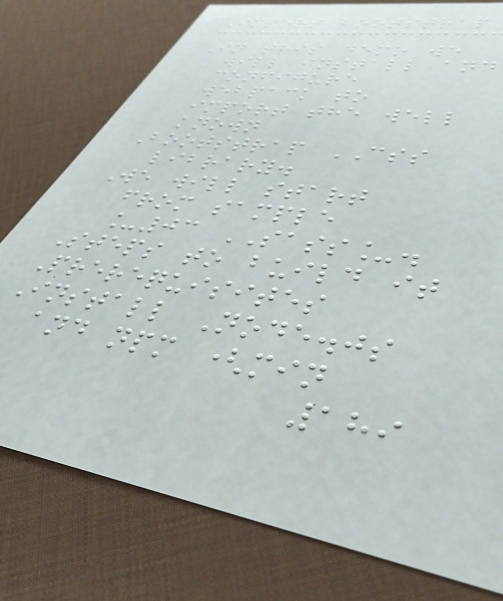Import bootstrap
In this demo we
will install and
configure
webpack to
import the well
known
Bootstrap CSS
library.
We will start
from sample
_03 SASS_.
Steps to build it
Prerequisites
Install Node.js
and npm (min
189
